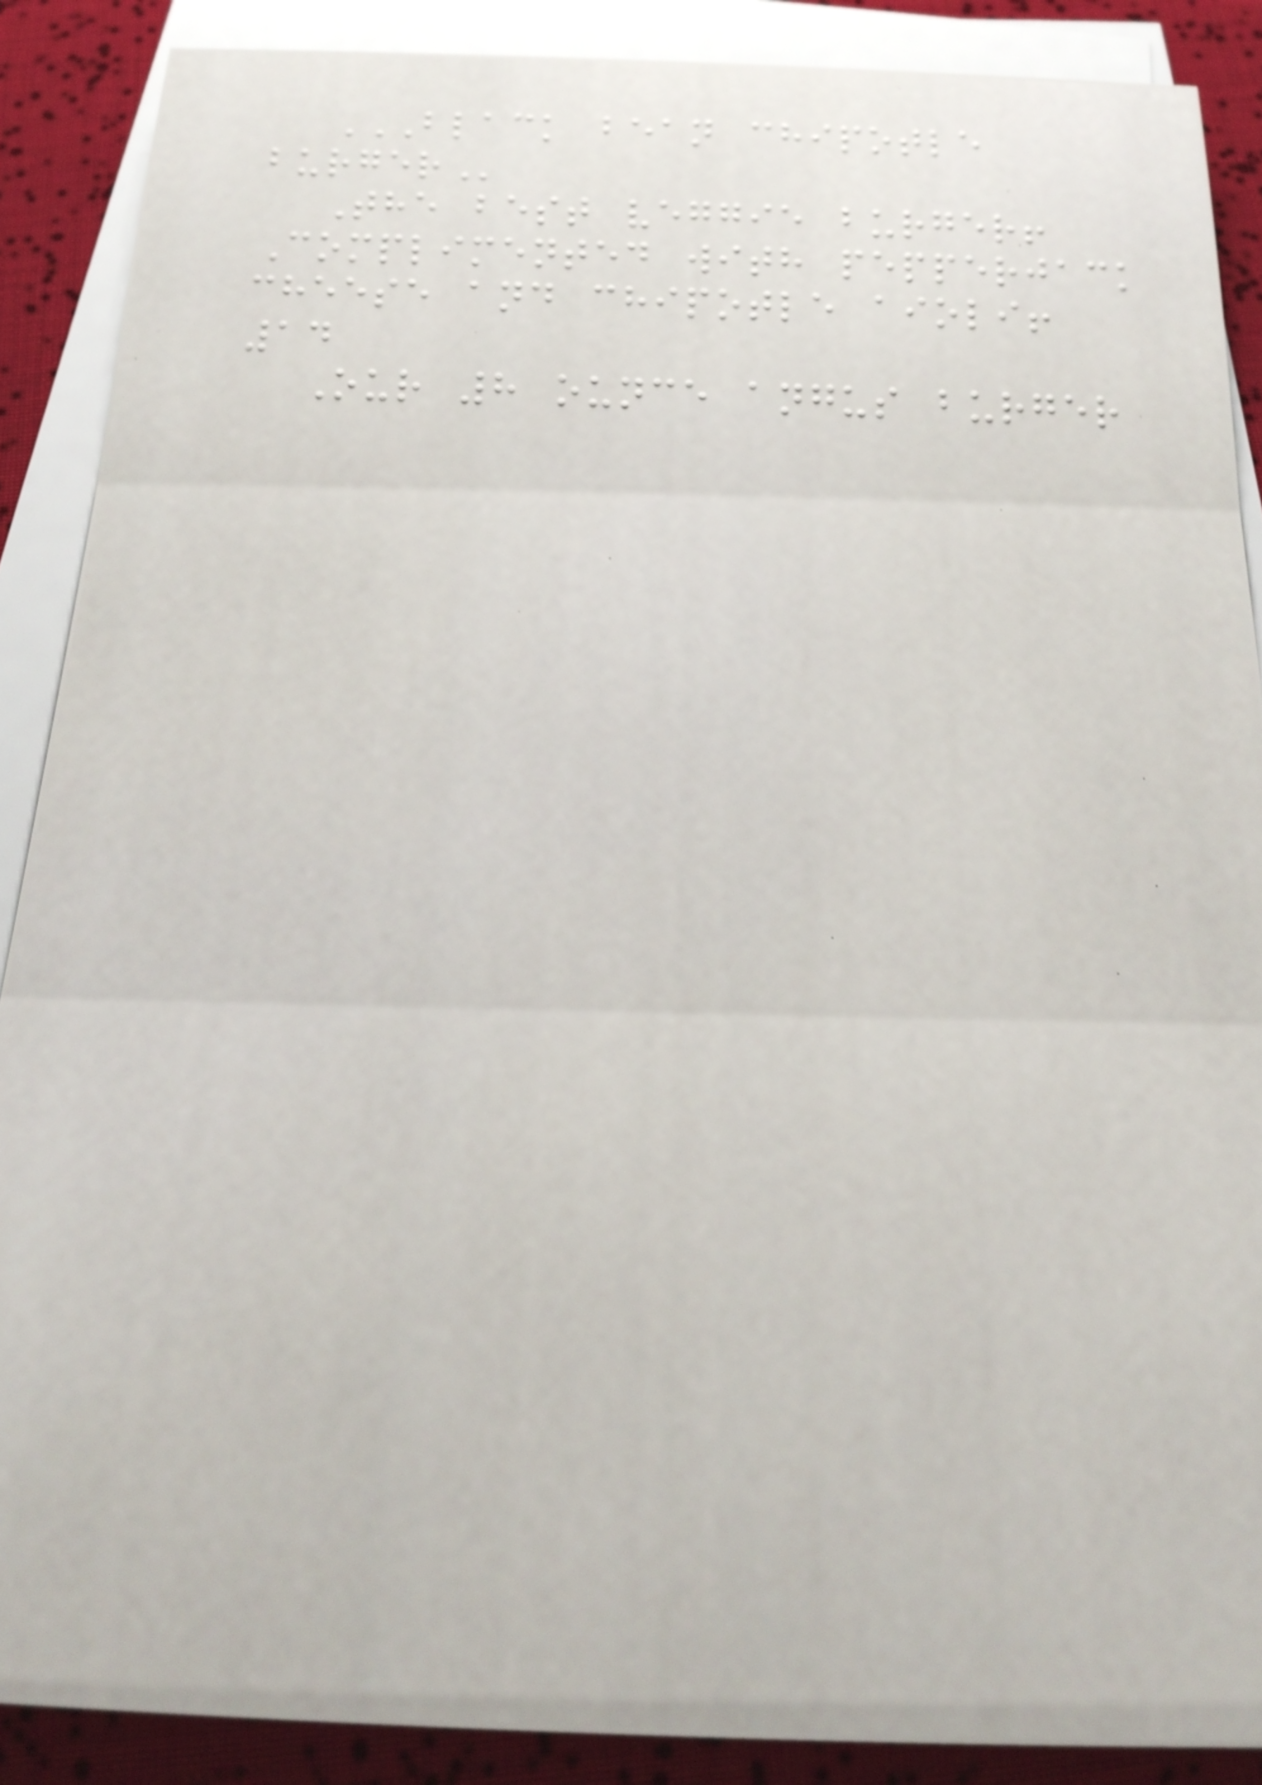BLACK BEAN CHIPOTLE
BURGER
The best veggie burger!
Complimented with pepperjack
cheese and chipotle aioli!
14
Our 8 ounce angus burger
